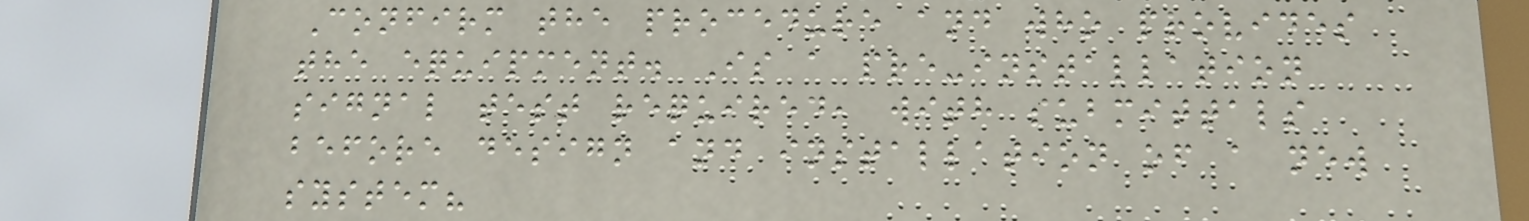Confirm the procedure and who provides
the equipment. Is a pre-installation
signal test required, with submittals
before design and installation of a new
system?
